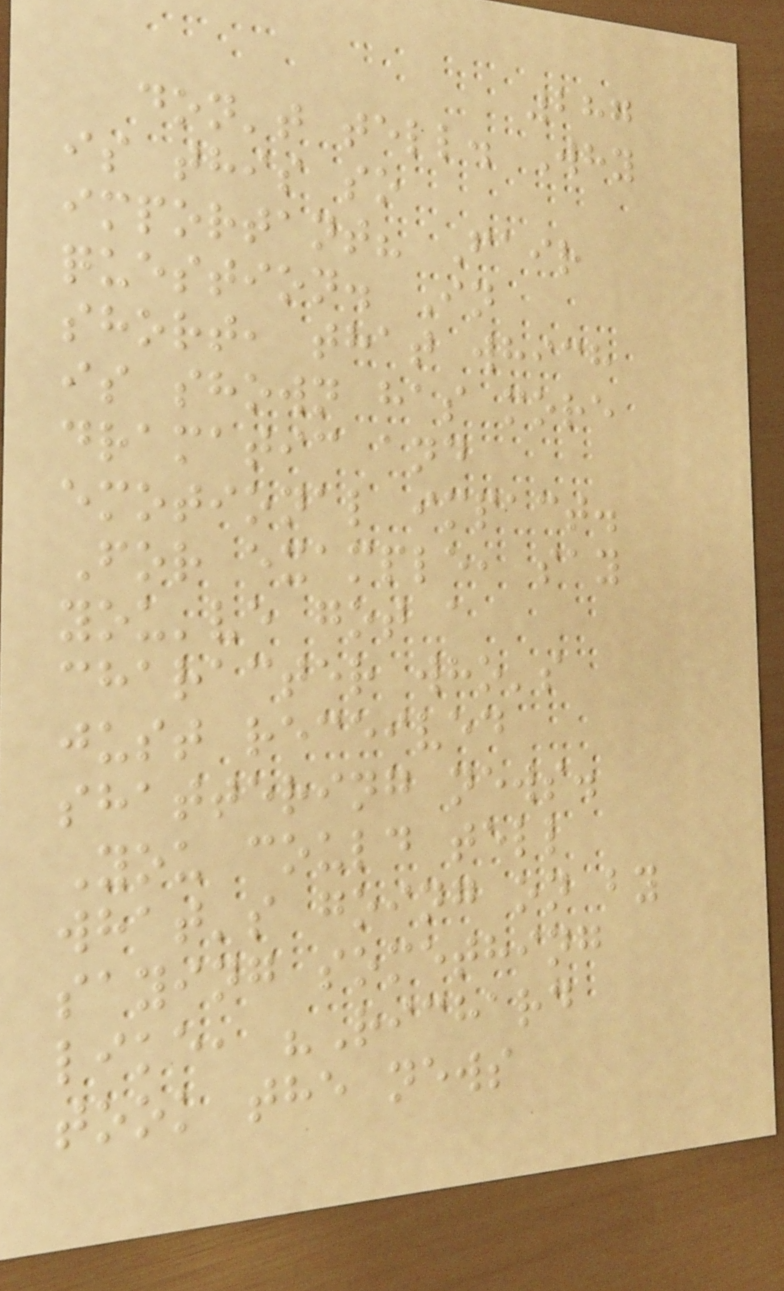287
don't tell. Why
is this so
important? Fair
question. In
short, that which
is shown has more
dramatic and
emotional impact.
For example, say
you've got a
character who's
just received
shattering news.
You could tell
what's going on by
saying something
like, "Richard
took the news
